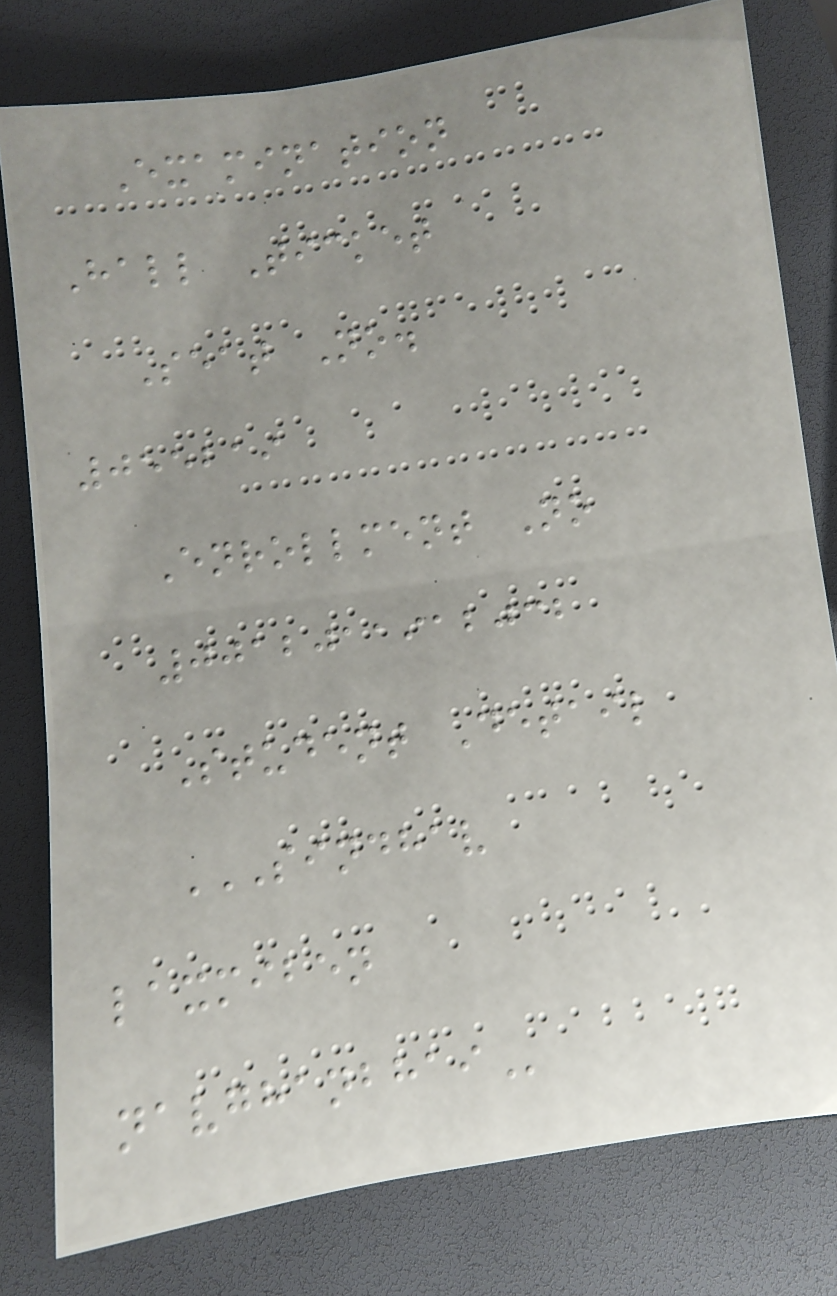Examination
Hall Ticket
Seat No.
055219
Enrollment No
0012011912032
Student Detail
SINDHAV
LAXMIBEN
NAVGHANBHAI
